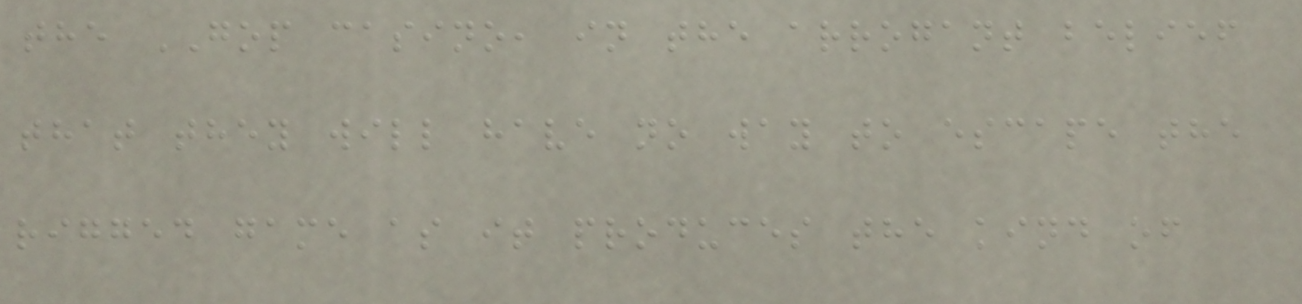the GOP casino, in the arrogant belief
that they will have no way to escape the
rigged game as it produces the kind of
